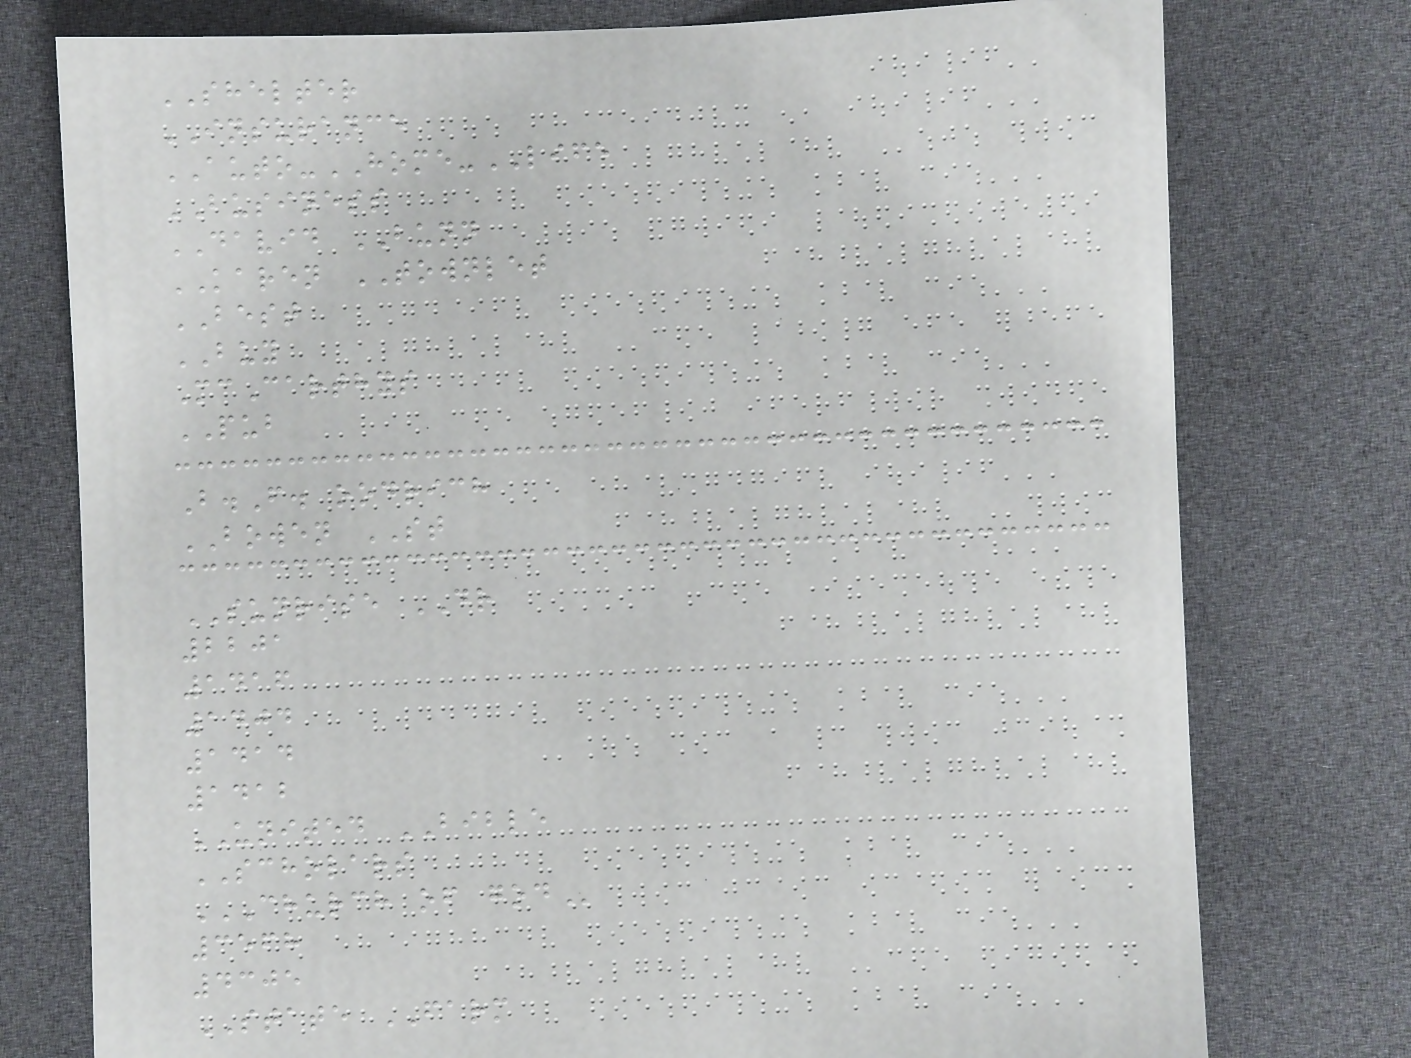SHELTER
INSURANCE
AUTO-HOME-LIFE
BUSINESS
DAVID BUNN
KAREN TOWNLET
BEST
BUY
McCarthys
PUB
B.F. oodrich
BOWEN ST
SUNRISE DR
2201
1416
1404
1414
1412
UNITED BIBLE
SCHOLARS
CHURCH OF GOD
3568
4305
STATE FARM
